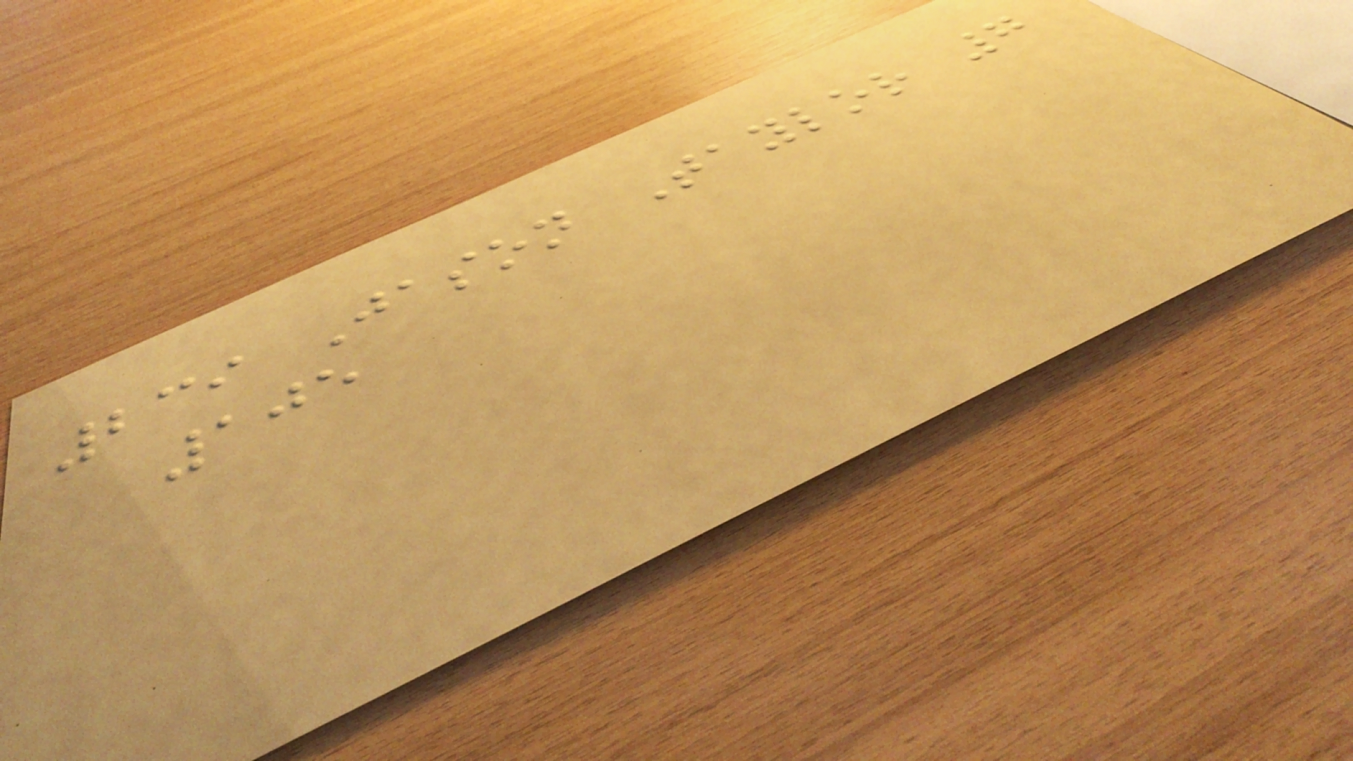239 Jason Taylor 7
105
